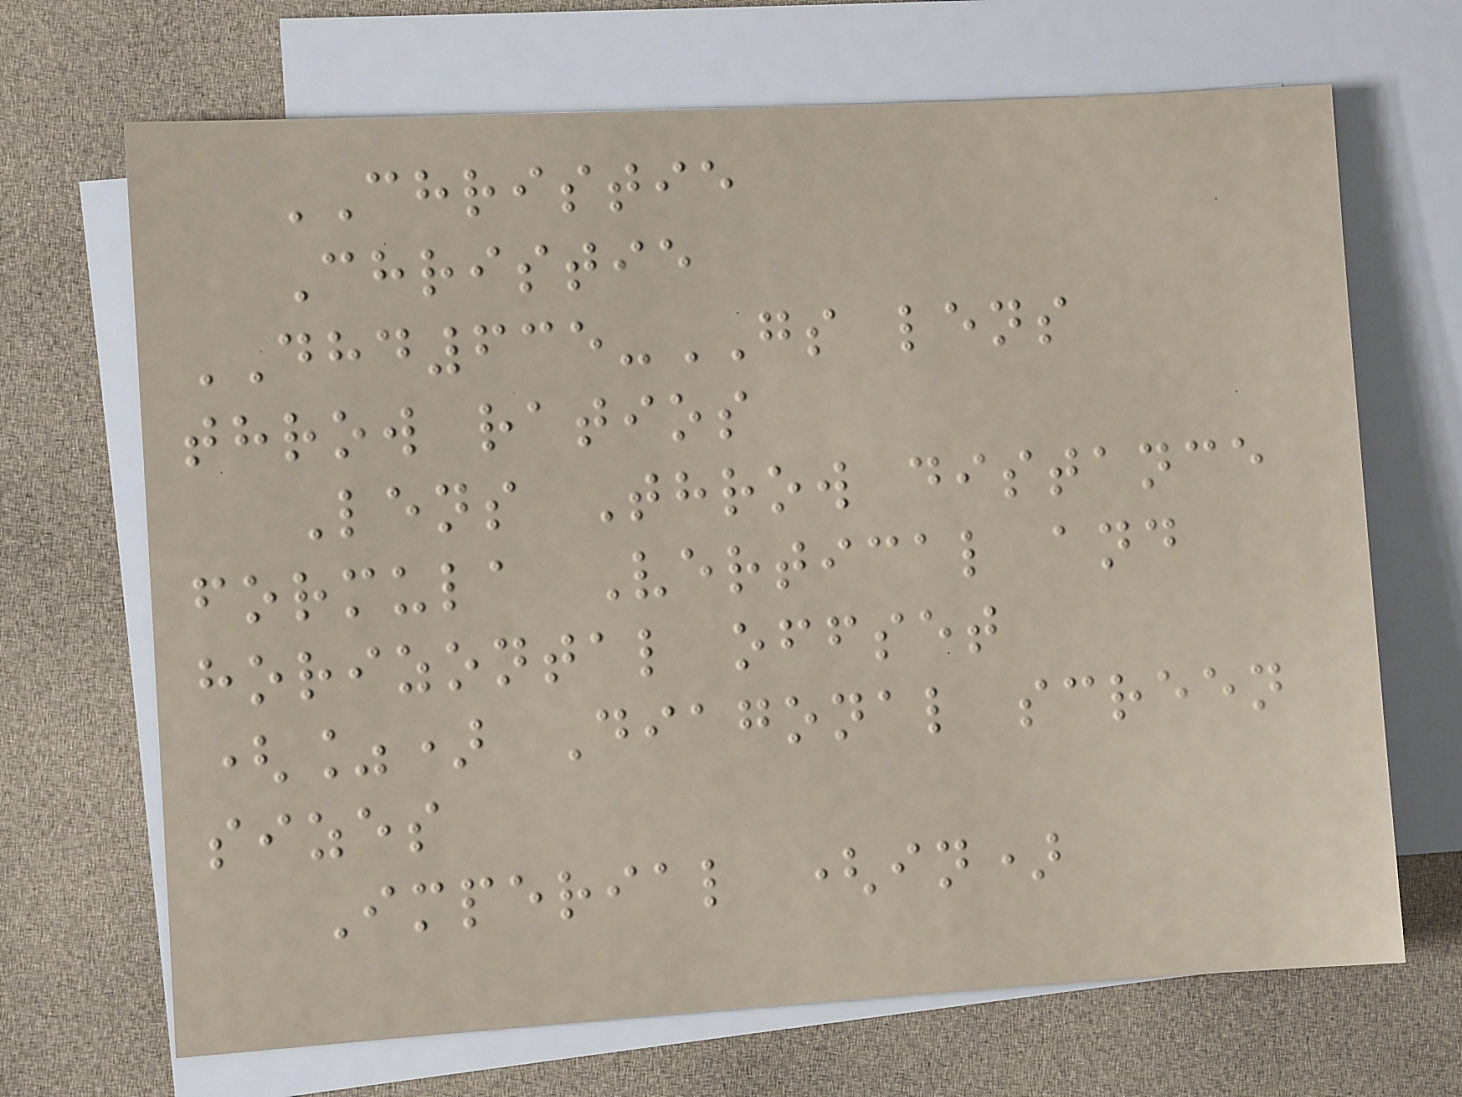CHRISTIE
Christie
DHD635-GS lens
throw ratios
Lens Throw distance
formula Vertical and
horizontal offset
(%) Diagonal screen
sizes
Imperial (in)
